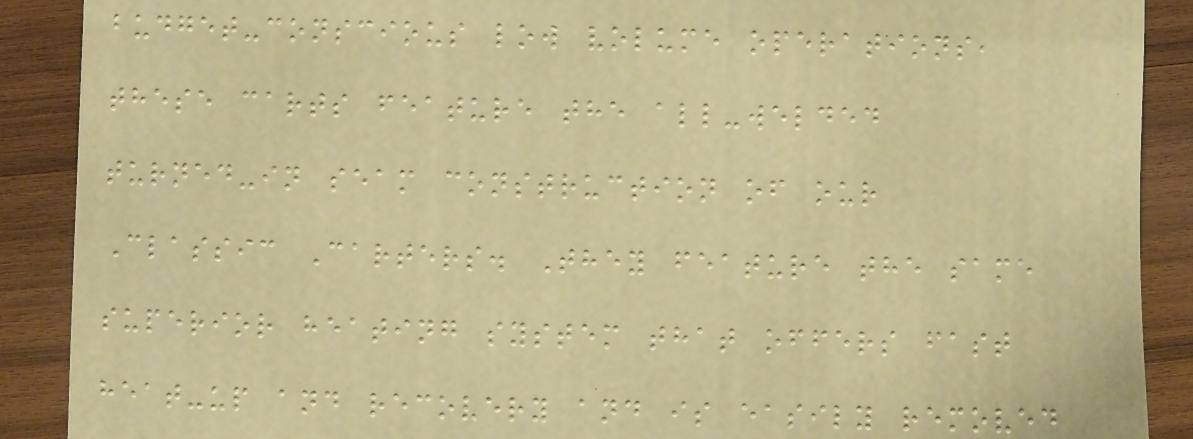budget-conscious low volume operations,
these carts feature the all-welded
turned-in seam construction of our
Classic Carters. They feature the same
superior heating system that offers fast
heat-up and recovery and is easily removed
